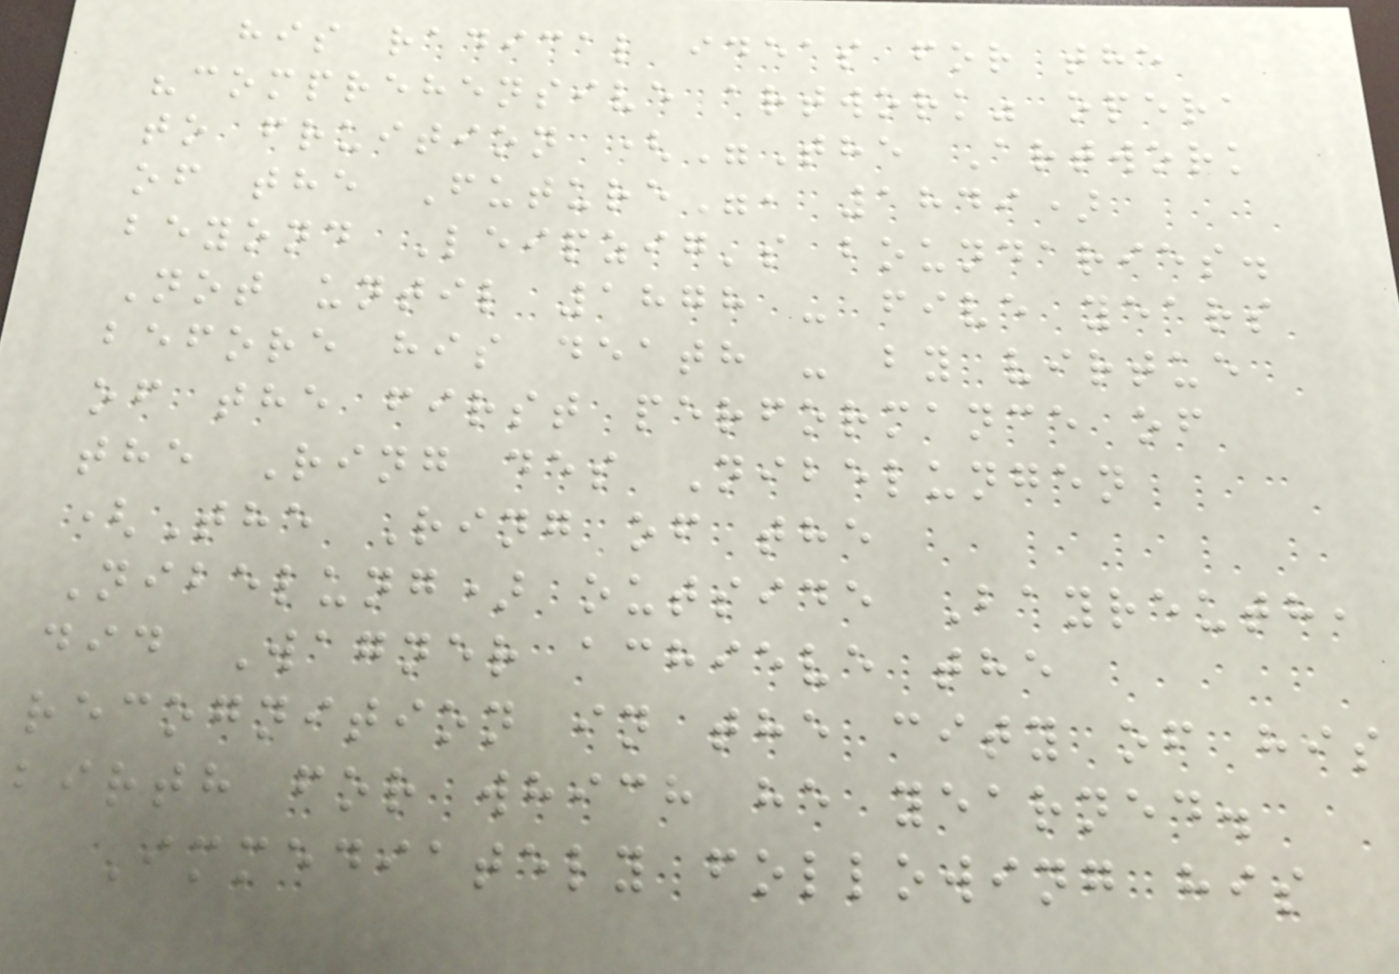his radical ideas for the
"comprehensive artwork" opera
to fruition ("The Artwork
of the Future", 1849)
beyond Leipzig's boundaries.
Not until 1878 - five years
before his death - by virtue
of the first performance of
the Ring des Nibelungen
(The Ring of the
Nibelung) outside Bayreuth,
did Wagner achieve the
recognition in the city of his
birth for which he yearned.
Immediately following his
